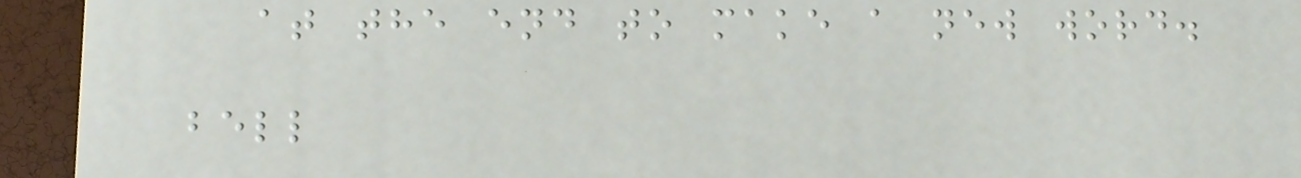at the end to make a new word.
bell
